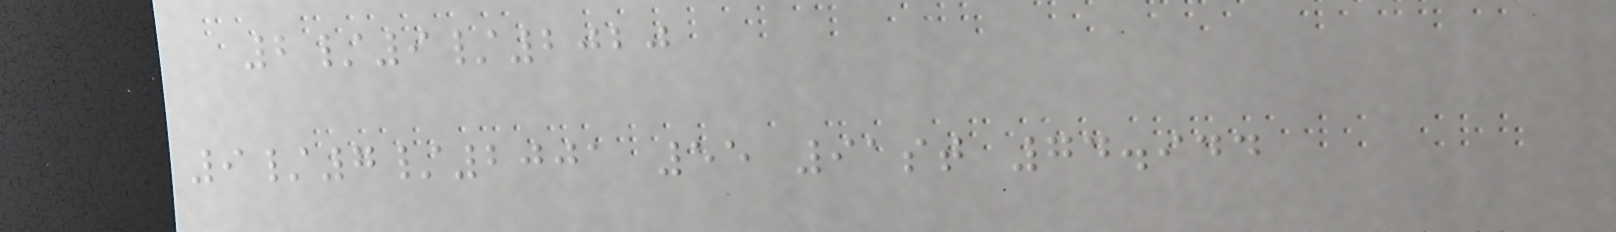2/9/2020
9/7/2001 55 91st 74.944
